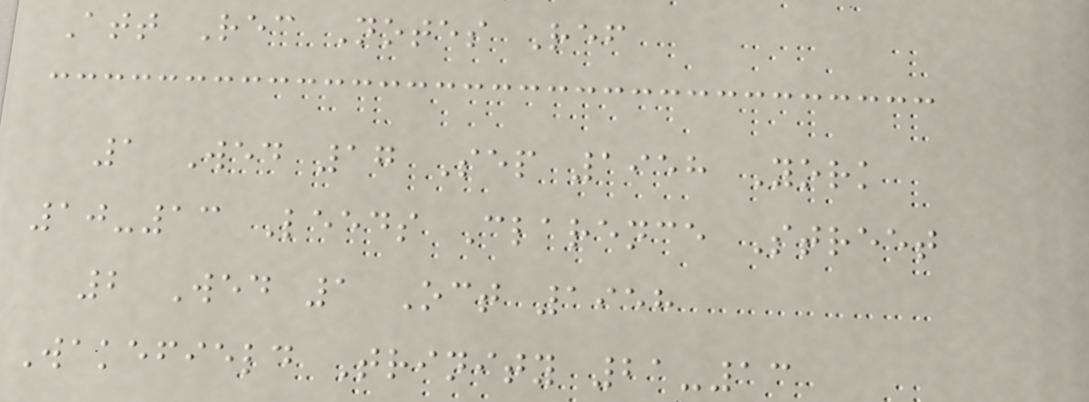Att Rec Notes Ref
1 Wed 17 Sep 1958 York
10-13 Leeds Clarence Street
2 Wed 1 Oct 1958
Wakefield Trinity 21-13
